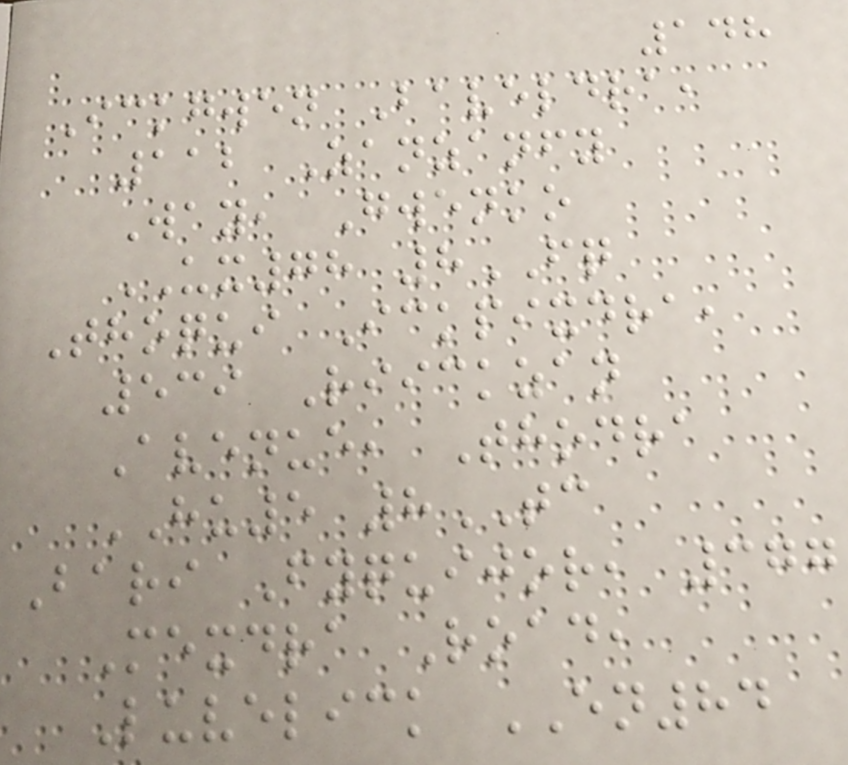148
Ickgwen Baveldra,
112 Zanzanfy
Way, Gwenko
UX78 8FQ
Thoqui Ickpixdra,
539 Riickzan
Avenue, Thodra
HU5 8TC
Bari Fyquijor, 377
Mexdra Road,
Luvelick EN84
